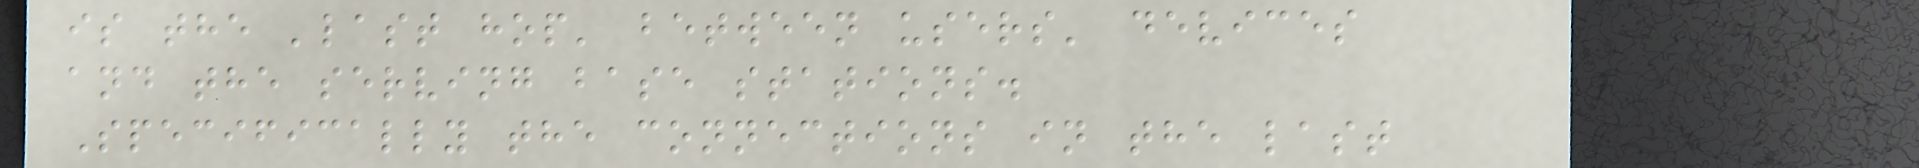is the 'last hop' between users' devices
and the serving base stations.
Specifically the connections in the last
